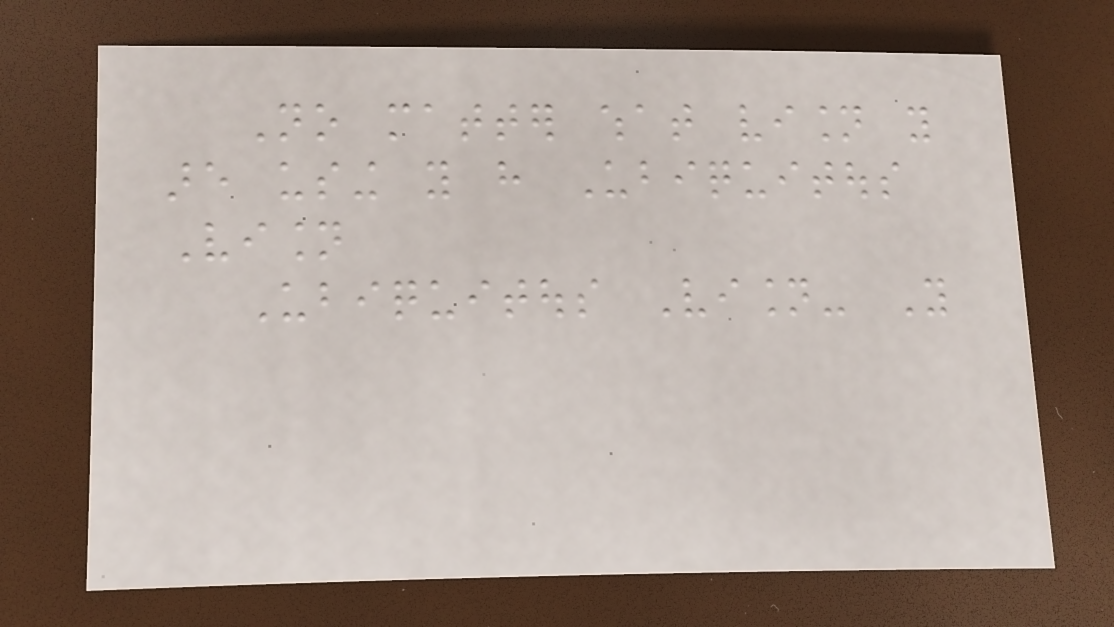No matter what vision you
are using you have Ubiquitous
Vision
Ubiquitous Vision- You
